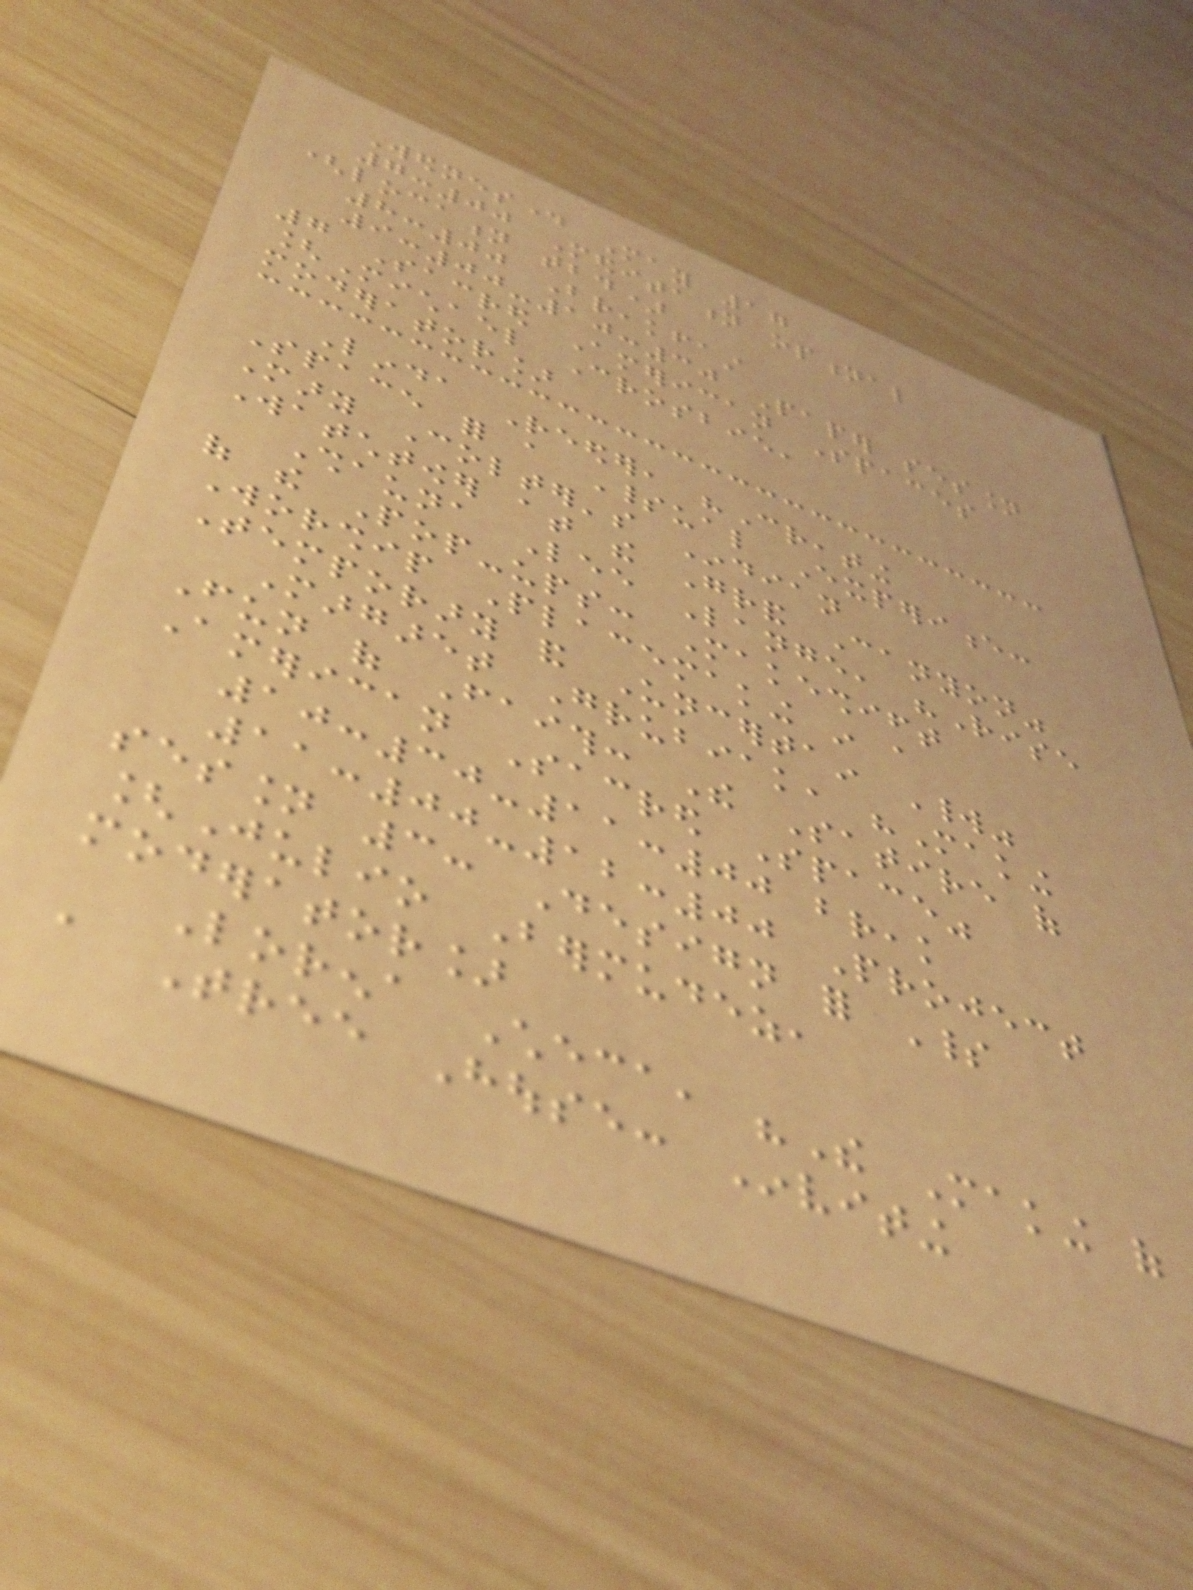Wednesday May 17
7:00 Meditation optional
(location tbd)
8:00 Breakfast
9:00-10:30 Paper session
7 Sacred American Spaces
[Michael Crosbie,
moderator]
Linda Reeder, "Creating
Space for a Spiritual Experience:
Mary Colter's Indian
Watchtower at the Grand Canyon"
Shauna Lee Lange, "Rise
of the Pop-ups: Makeshift
Worship Placemaking in a
Temporary and Uncertain World"
Margaret Grubiak, "Making
Fun of Faith: The Satire of
American Sacred Space"
10:30-11:00 break
11:00-12:00 Project
session 3: Design for Spirit
[Julio Bermudez,
moderator]
Lorena Checa, "The Making of
a Tree House: Inviting
